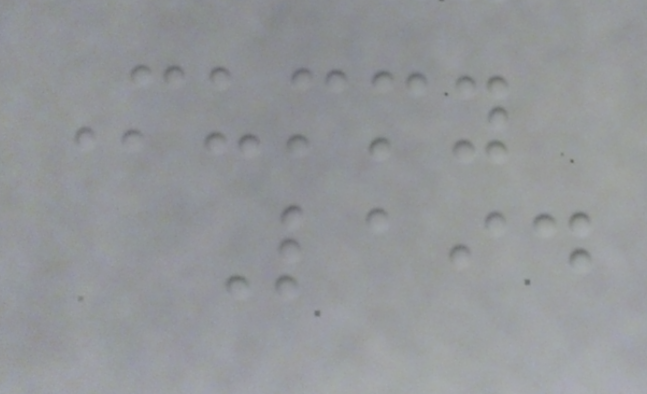Mummy
Laid
